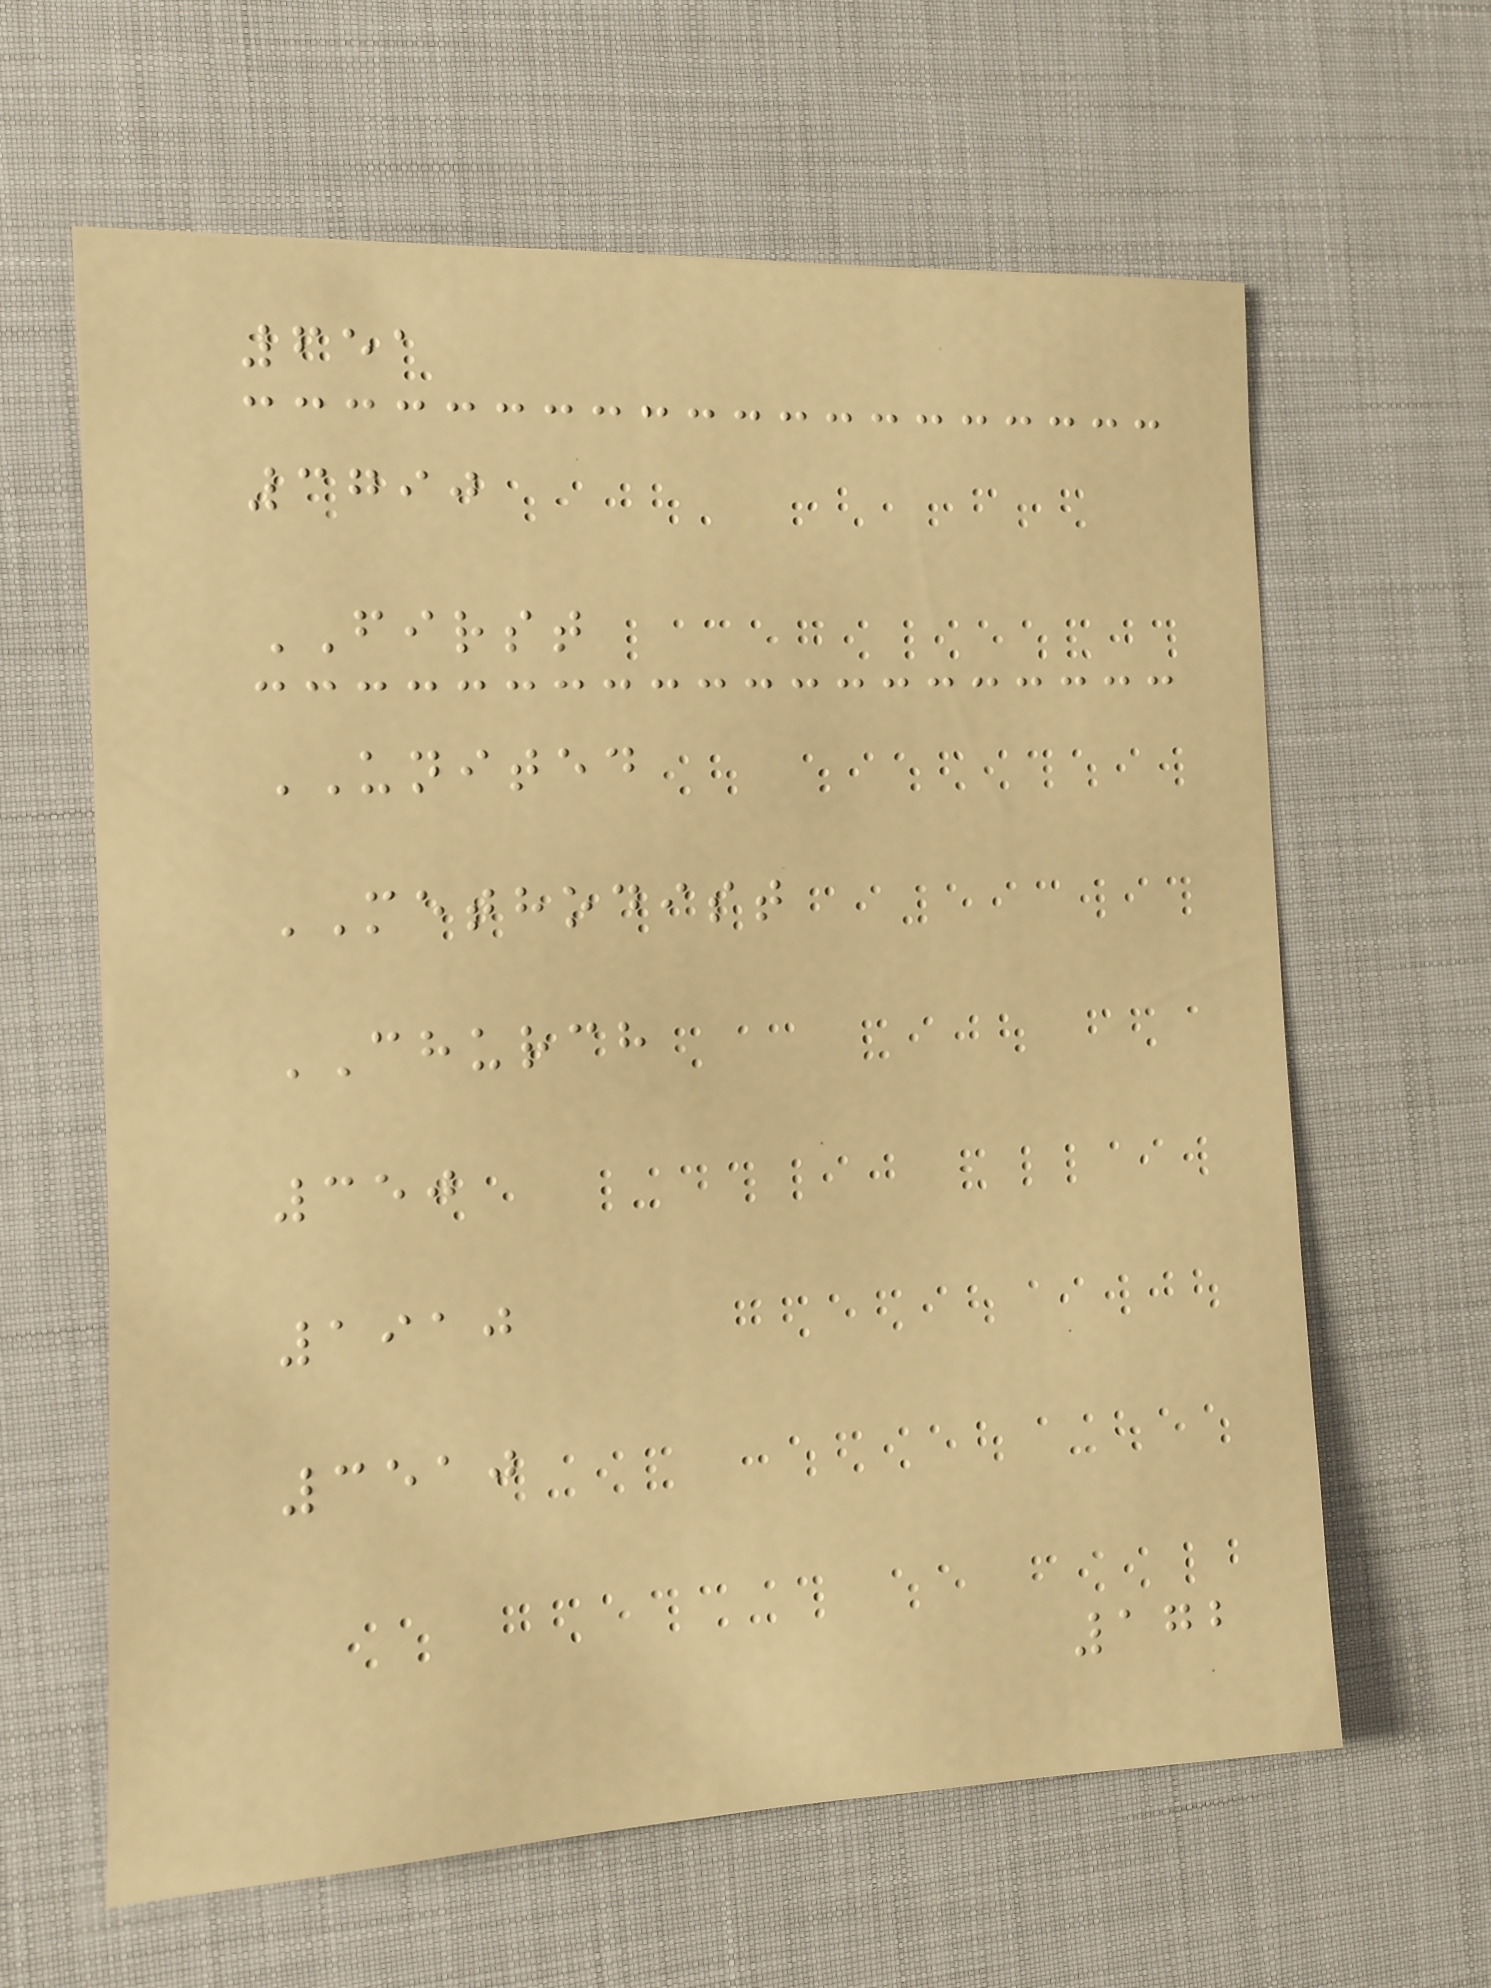651
3790
FIRST
UNITED
METHODIST
CHURCH
350
1910
3510
172
